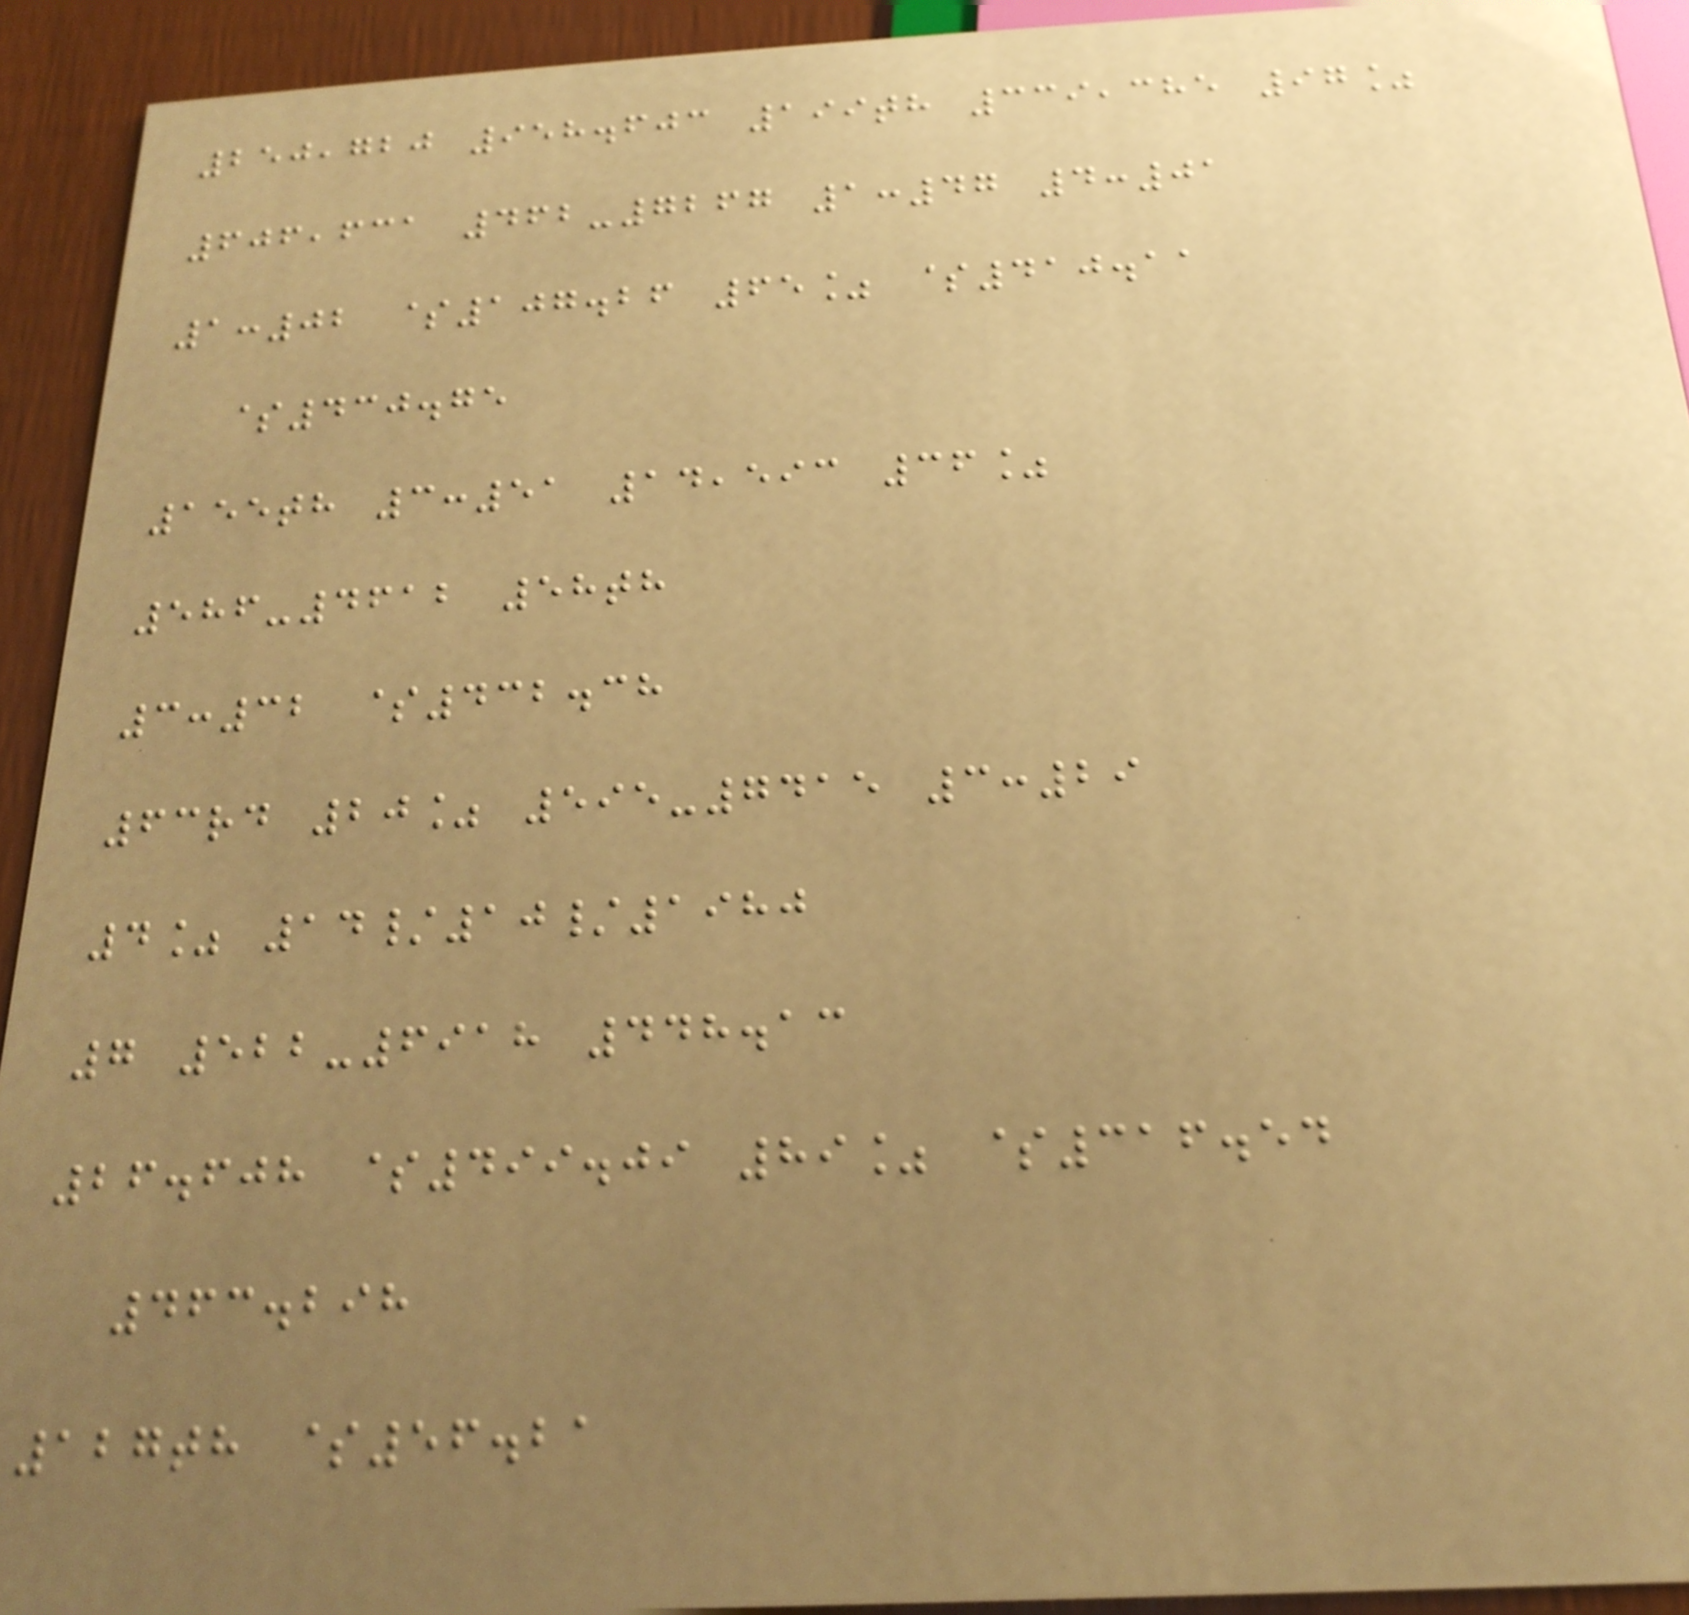250,720 958.603 199th 339,385 97%
606,631 462-7267 1:47 4:01
1:02 $107.26 65% $410.11
$430.75
155th 3:51 14,593 36%
586-4612 58th
3:32 $432.38
63rd 20% 595-7415 3:29
4% 14/10/1980
7 522-6918 448.13
26.608 $499.09 89% $316.54
463.298
127th $56.21
